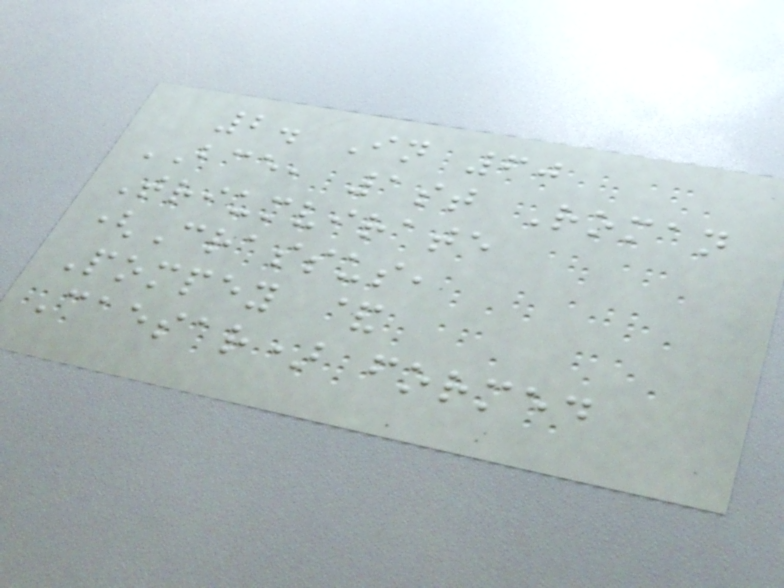2. In 60
BCE, 1st Roman
Triumvirate
(Crassus,
Pompey &
Caesar) formed
